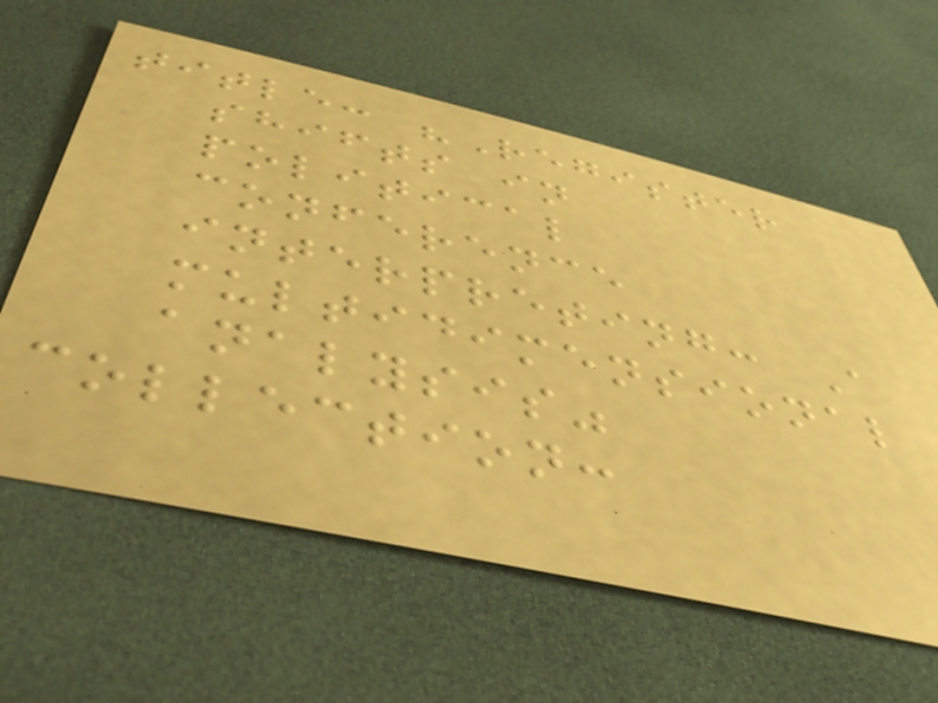title: "Register
shifts in
political
conference
interpreting: A
multidimensional
analysis"
collection:
